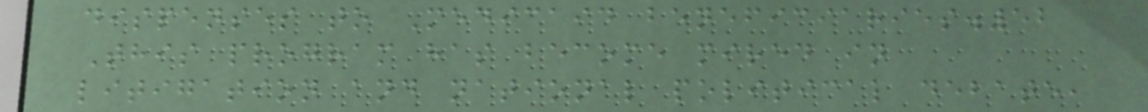dispenses to Medicaid beneficiaries.52
This program has become mired in
litigation and national political debate,
